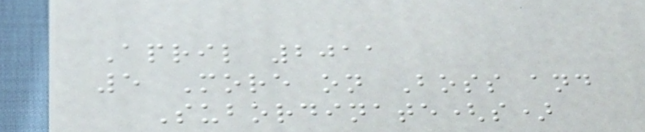April 2011
5 More on Boss and
Subordinate(s)
